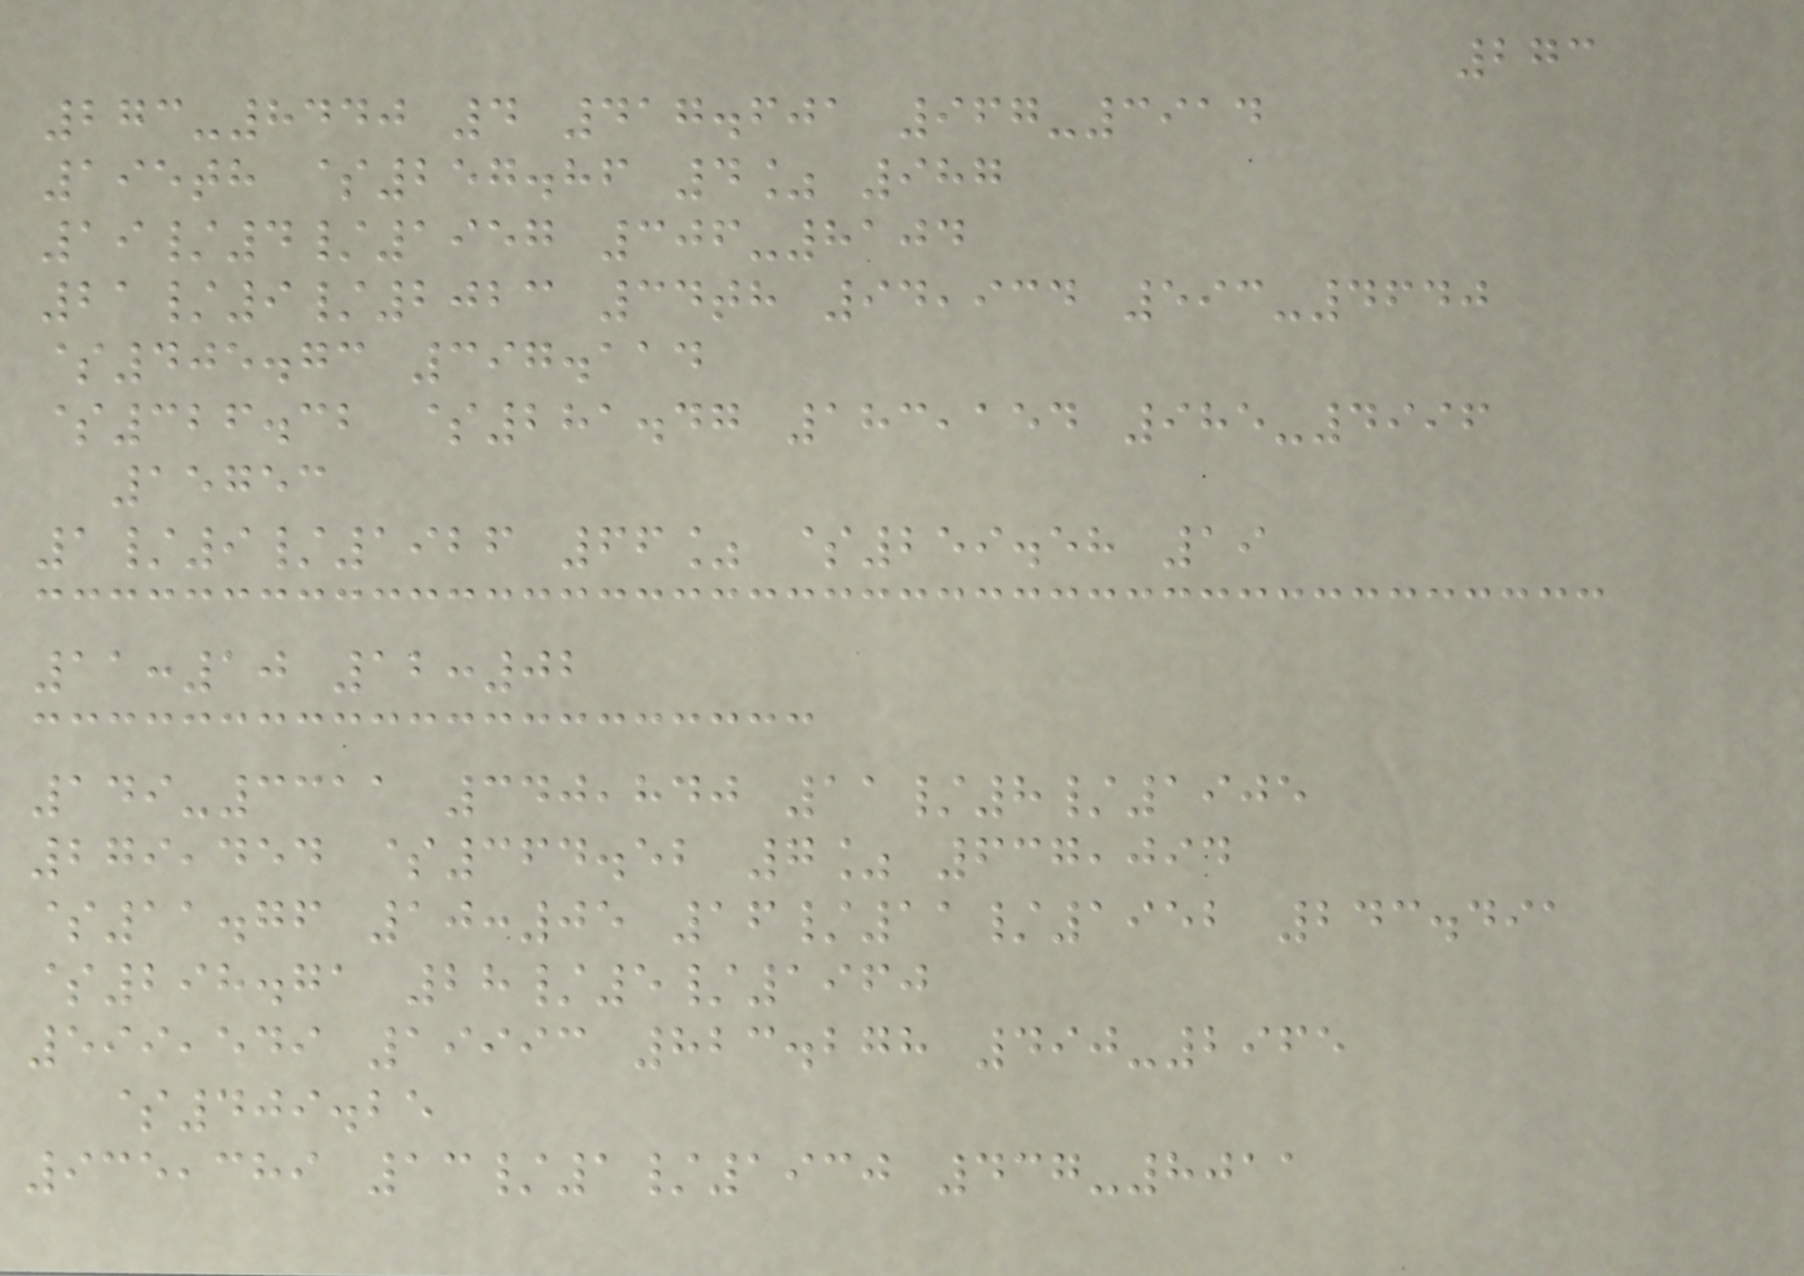273
273-8440 4 417.601 967-3914
195th $257.86 4% 987
19/4/1957 306-8104
21/9/2023 34th 94,934 593-4640
$405.73 397.114
$326.32 $281.47 183,154 985-4996
15753
1/9/1926 66% $259.58 19
11:10 12:02
149-3311 340,840 11/8/1905
279,454 $364.52 7% 637,094
$11.76 10:05 16/11/1952 243.491
$298.71 28/5/1960
599,549 19993 823.278 490-2965
$409.25
935,389 13/1/1930 437-8011
